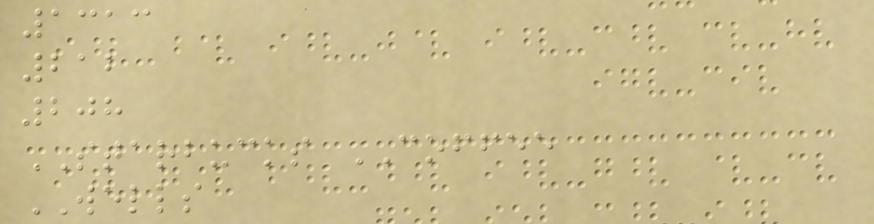1313
212
208
STARBUCKS COFFEE
WELLS
